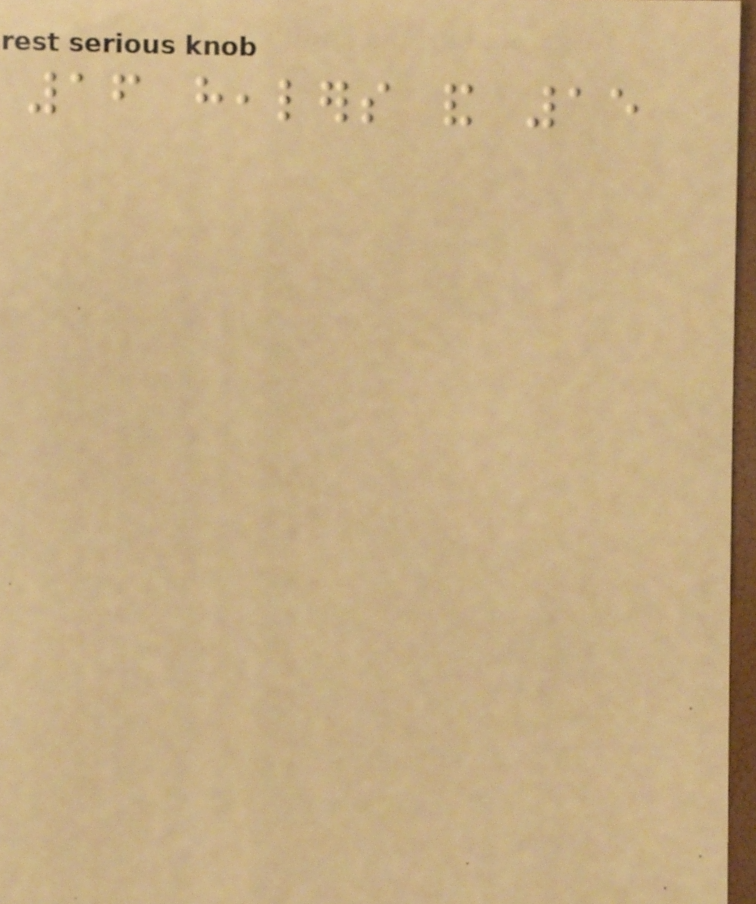16 healers and 15
